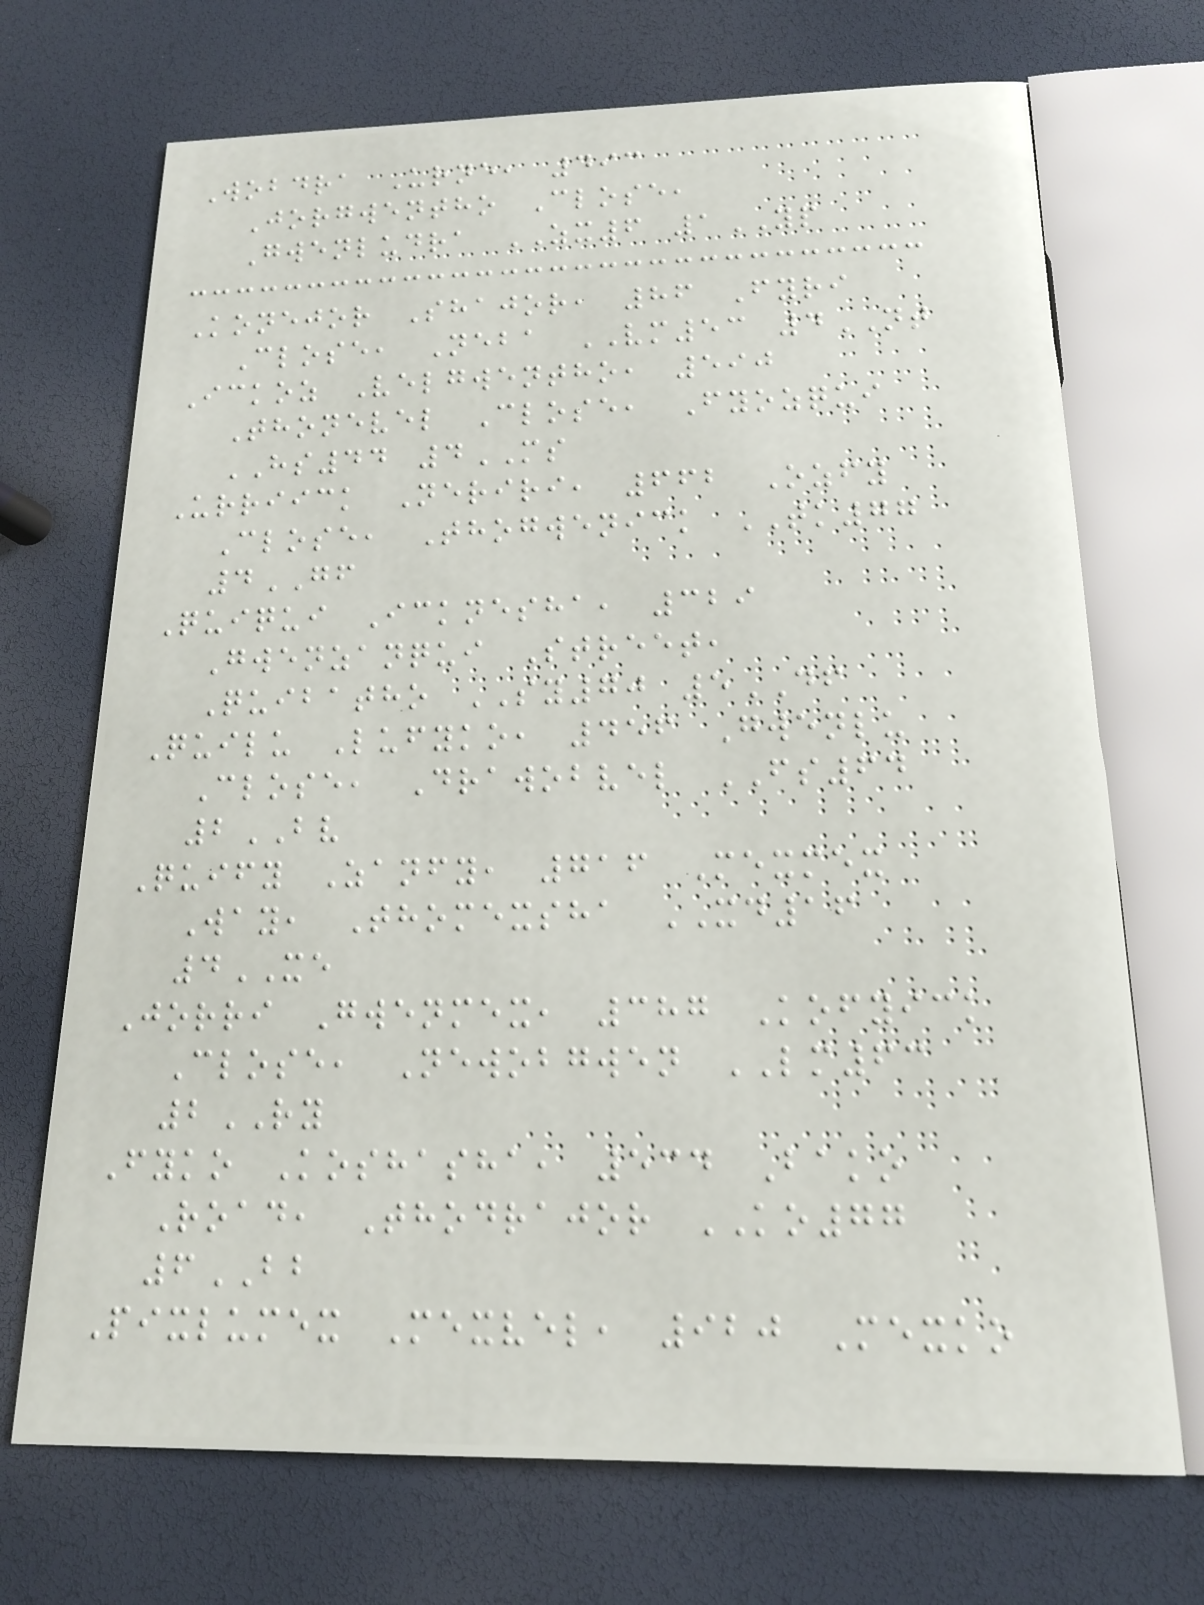Wobdra Urne, 493
Jorgwentho Close,
Gwenludra ZX6 1YP
Konejor Shajor, 86 Fyri
Close, Neba VM53 4NT
Ickoz Velgwentho, 590
Thonevel Close, Fyozqui
HS44 4MS
Urriick Neriri, 662 Ozfy
Close, Thogwenick TK77
4GF
Quiqui Icknesha, 329
Gwenzanqui Street,
Quibatho SY70 5DF
Quilu Lufyko, 456 Gwenlu
Close, Drawobvel FS64
2BV
Quify Zanfy, 716 Mexmex
Way, Thomexsha XD16
4XE
Jorri Gwenmex, 387 Kofyick
Close, Newobgwen LM63
2RY
Fyko Koshasha, 534 Bako
Road, Thodrajor KO77
6BB
Pixlumex Mexvel, 920 Mexko
